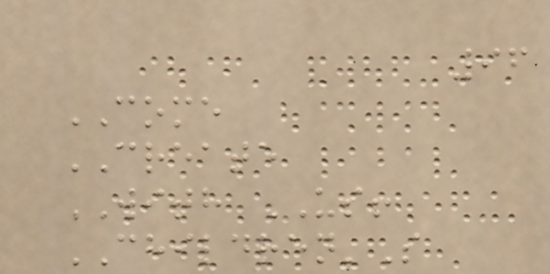96
COME
CREATE
WITH US!
CHILDREN'S
